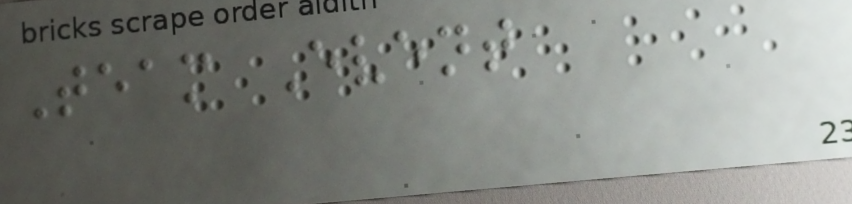Team Event
